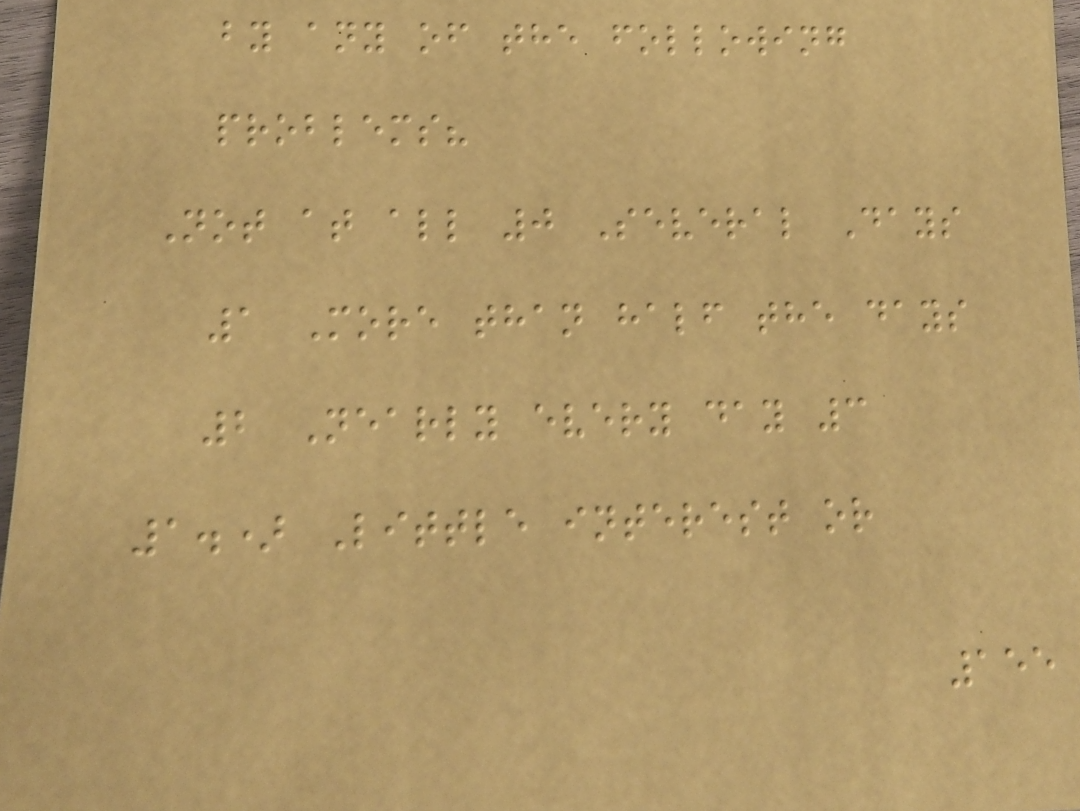by any of the following
problems?
Not at all 0 Several Days
1 More than half the days
2 Nearly every day 3
1.) Little interest or
155
